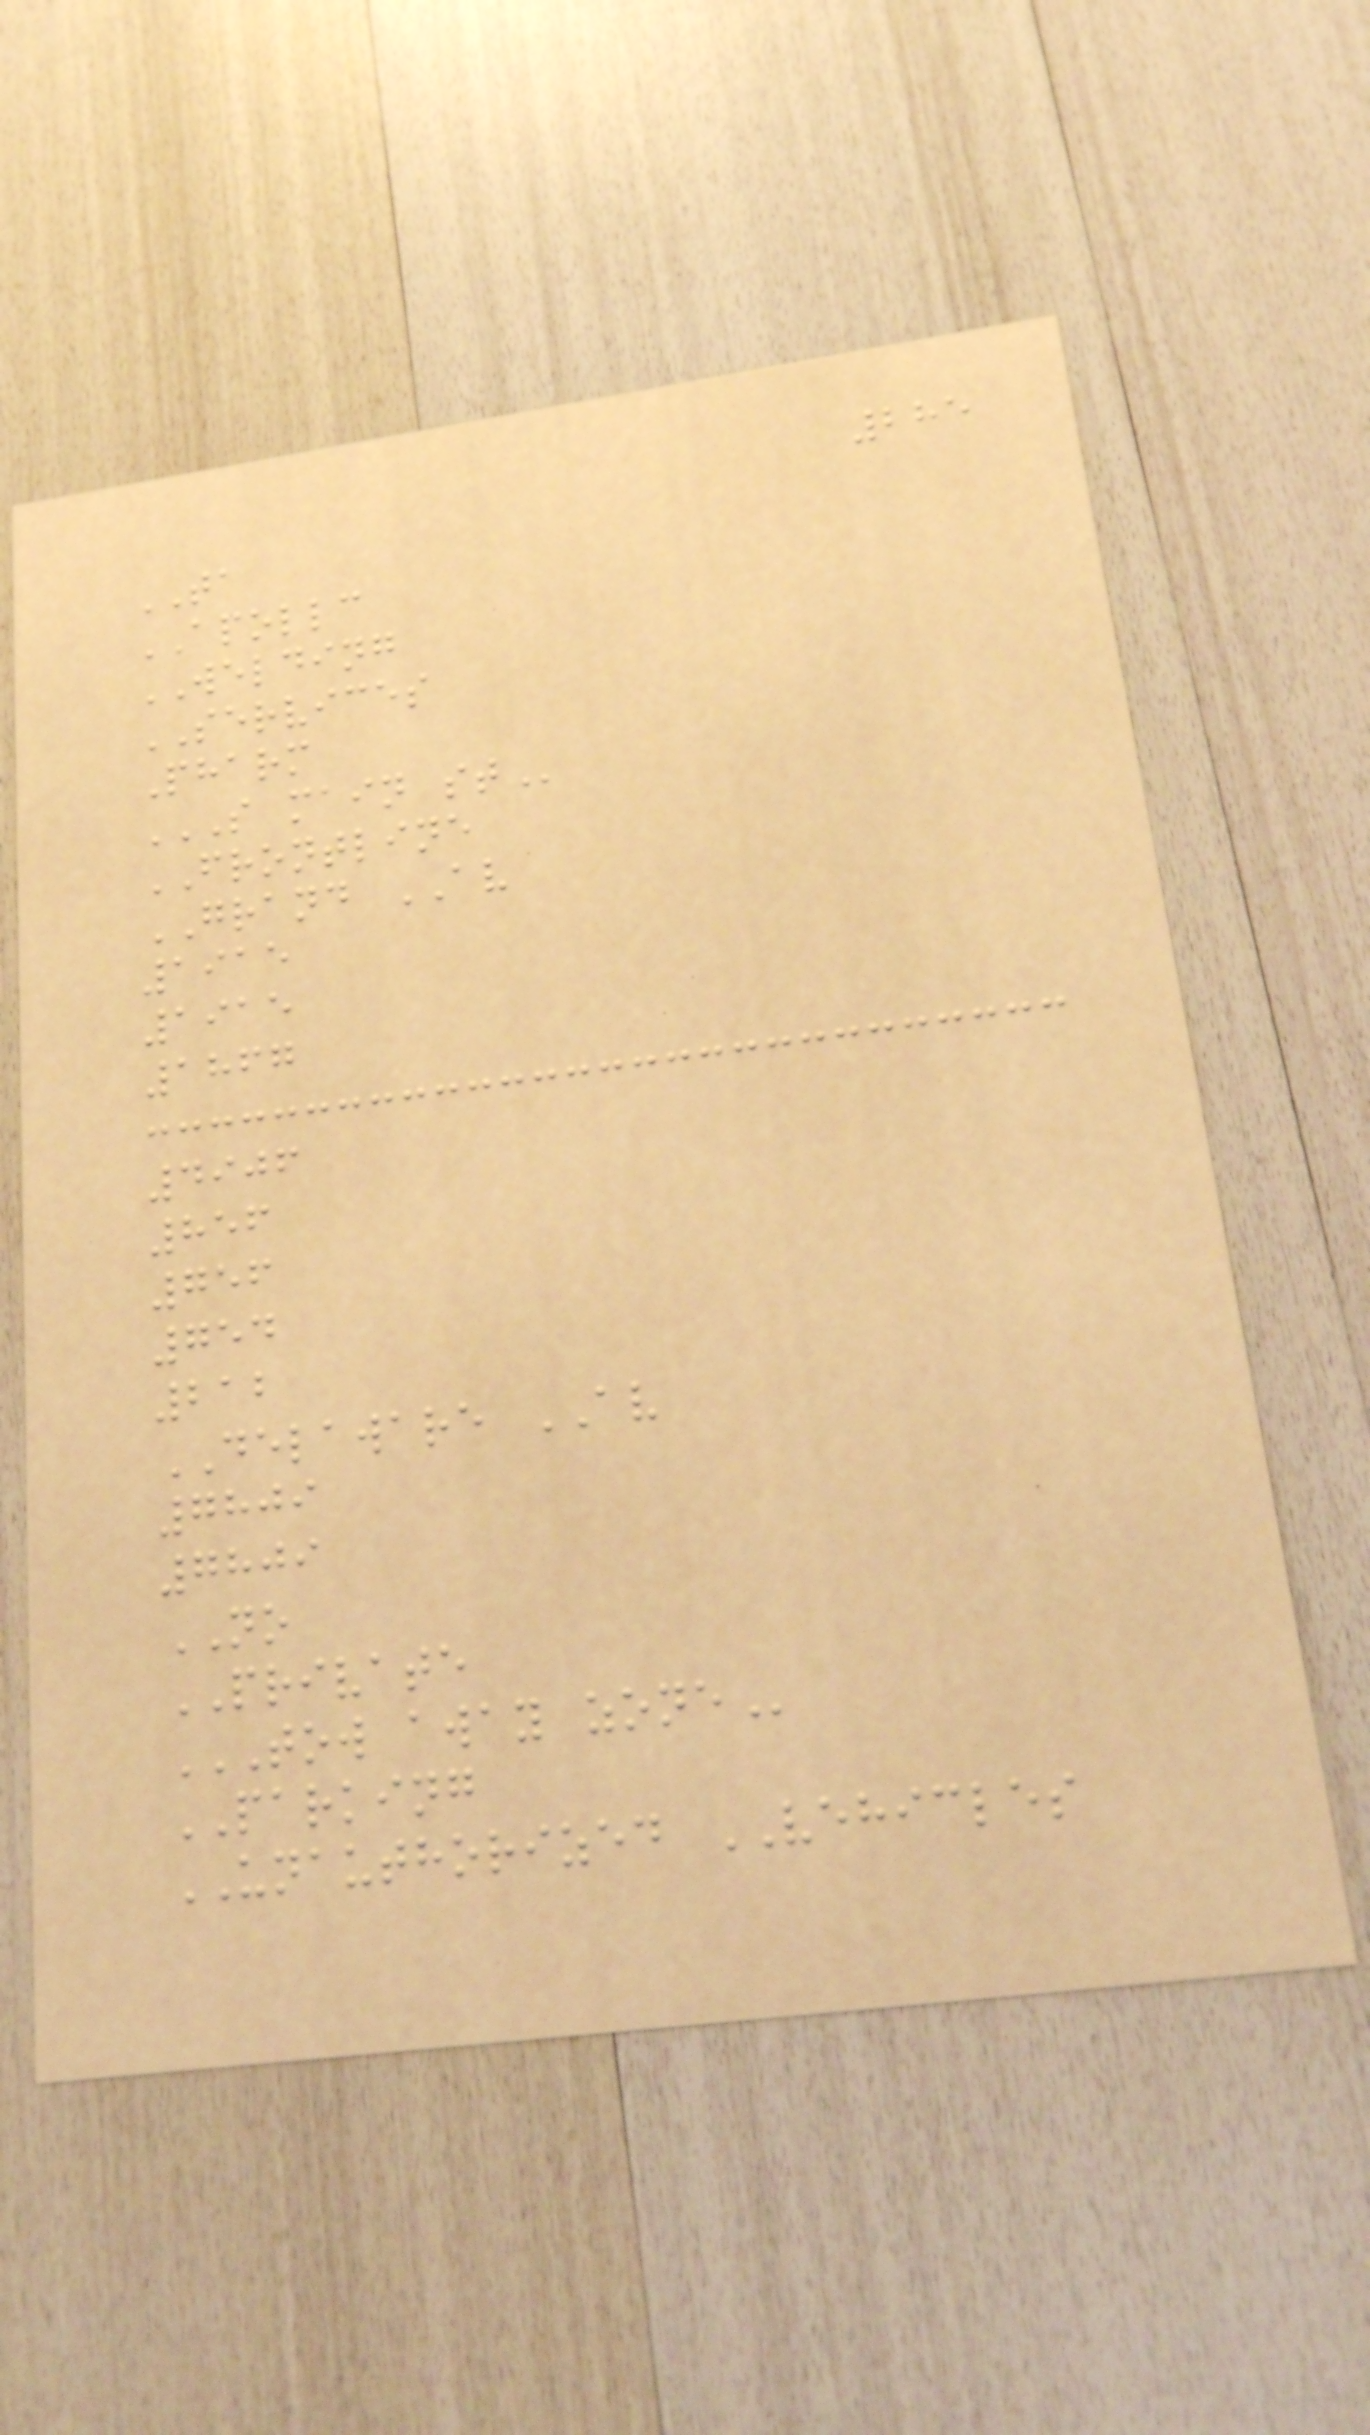285
TA
APOLLC
WELDING
SERVICES
Pharm
S MAIN ST
FRONTLINE
GRAND AV
1915
1915
1867
4906
856
756
754
212
DELAWARE AV
7809
7809
NO
PRIVATE
TOW AWAY ZONE
PARKING
UNAUTHORIZED VEHICLES
